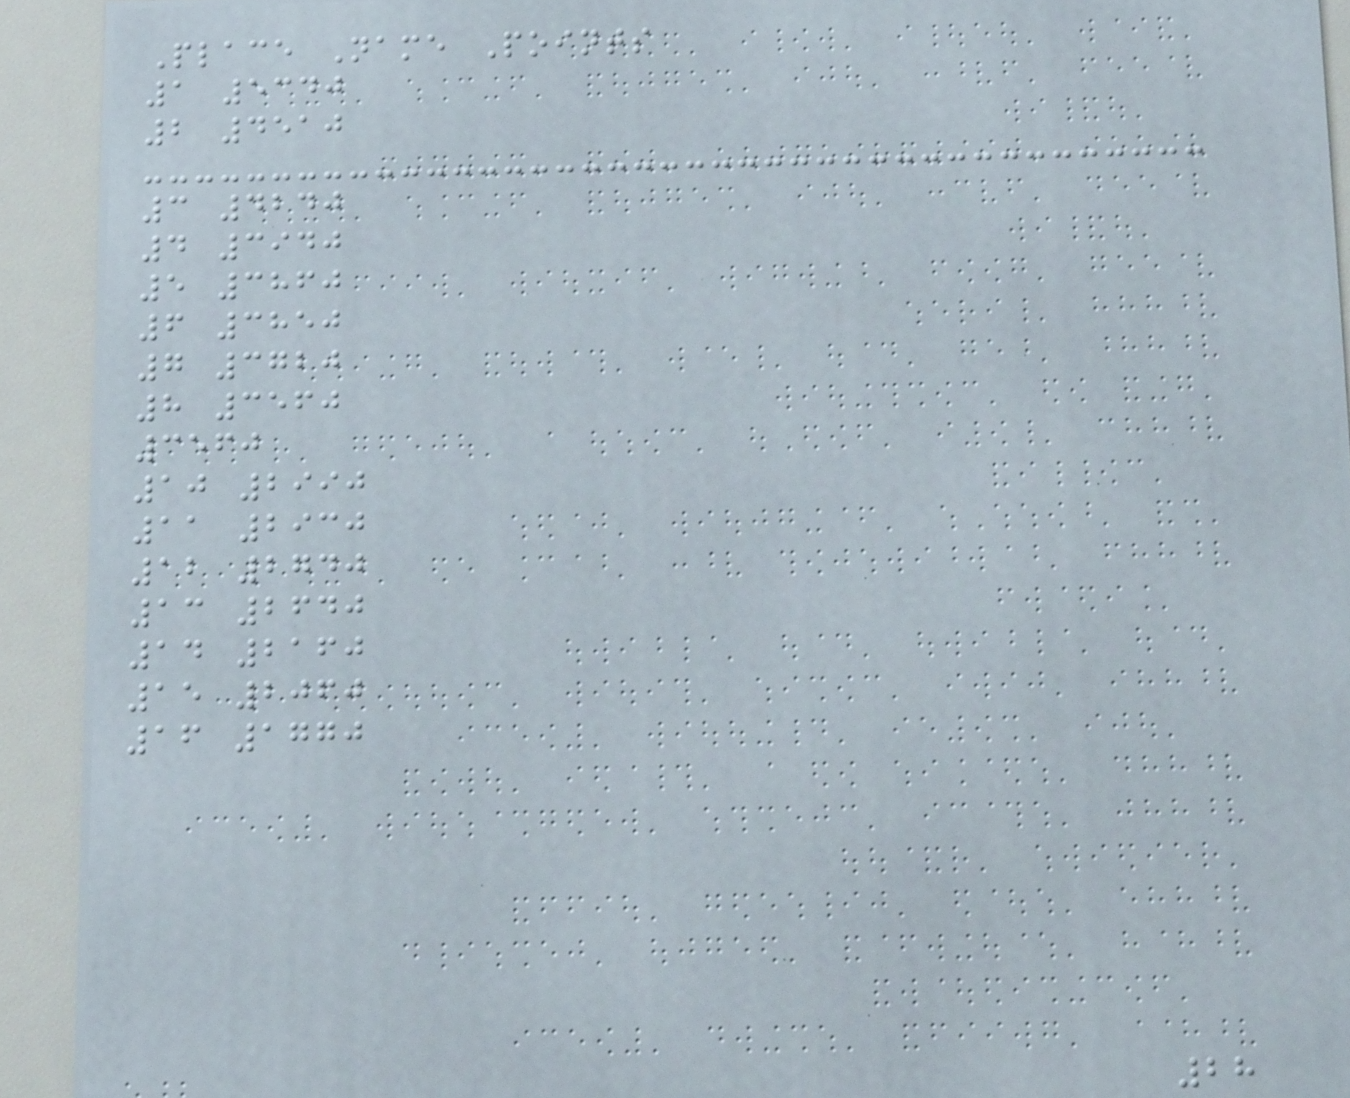Place Name Points
1 5340
2 4510
3 4240
4 3940
5 3860
6 3850
7 3720
8 3560
3560
10 2990
11 2930
12 2740
13 2640
14 2160
15 2060
16 1770
28
